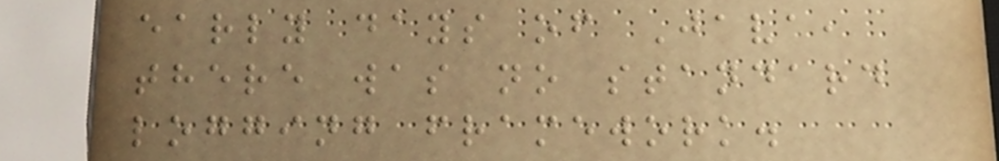early days of Java,
there was no standard
logging framework.
